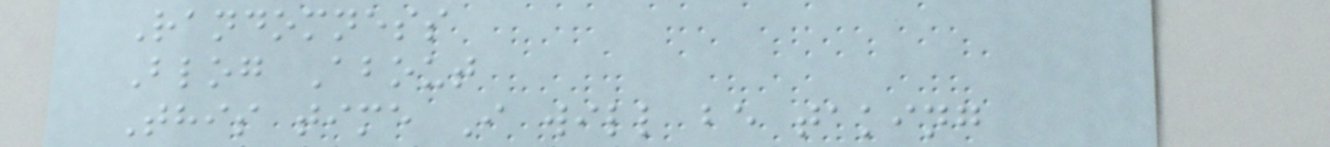Randomness
Blog About
This time I will be taking
